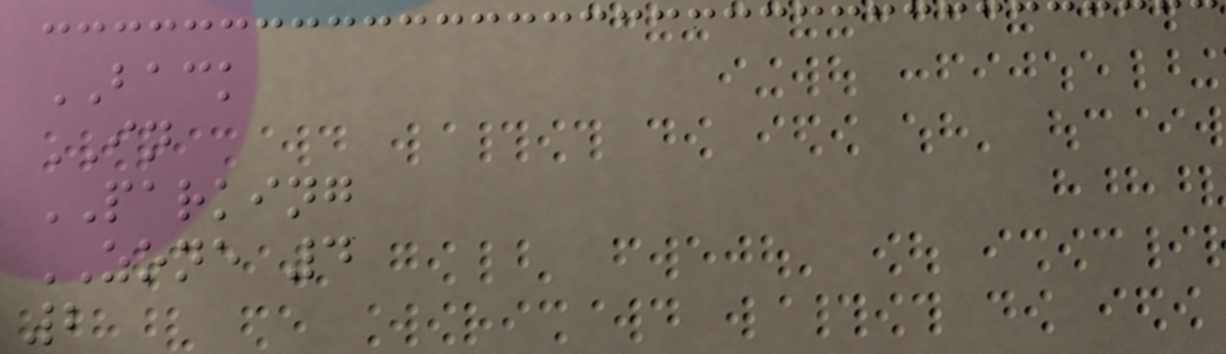BACK
IN
PARKING
ZONE 4
2
